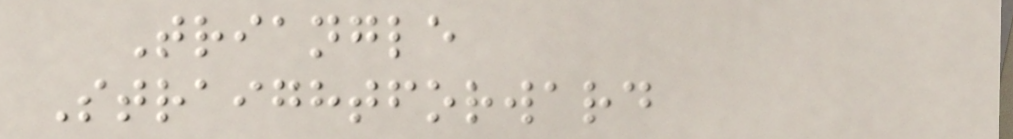Triangle
Straightforward
